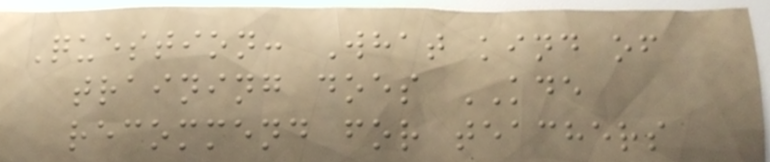Question: What kind of
training does KDE
recommend for teachers
